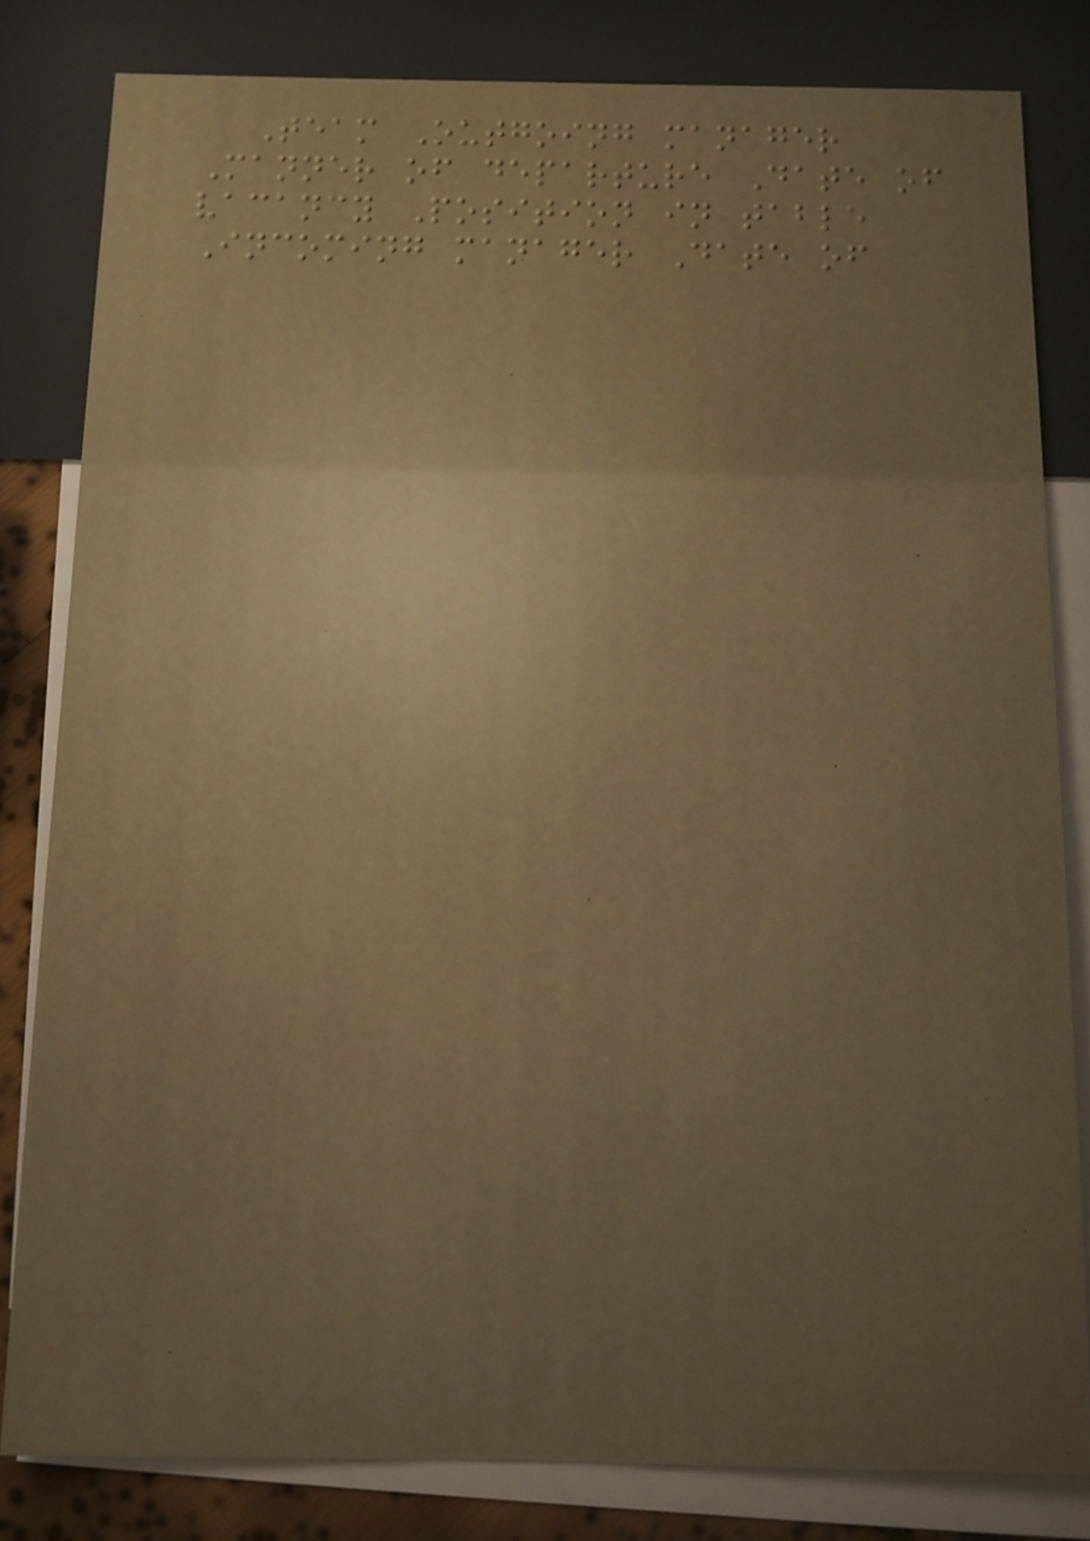Team Outgoing manager
Manner of departure Date of
vacancy Position in table
Incoming manager Date of
